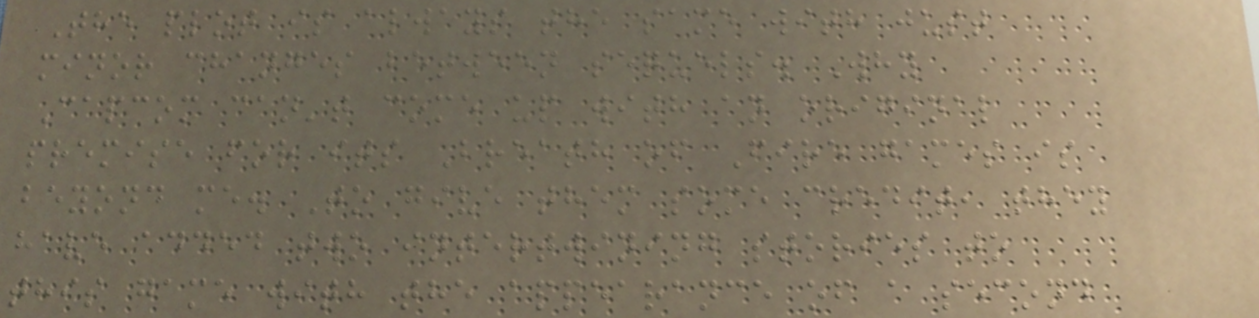The plot is always the same with just
minor changes between sequels. Why
Capcom can't come up with an original
premise for its Breath of Fire games is
beyond me. To give them some credit, they
have added two intertwining stories to
this game with the appearance of a second
